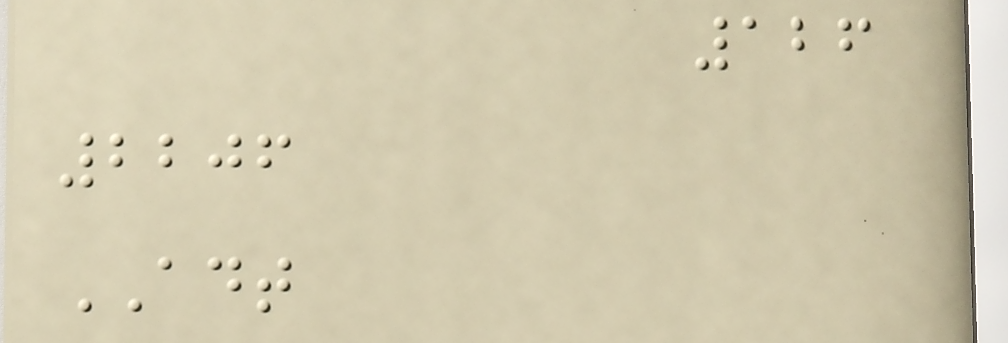126
2206
ADT
